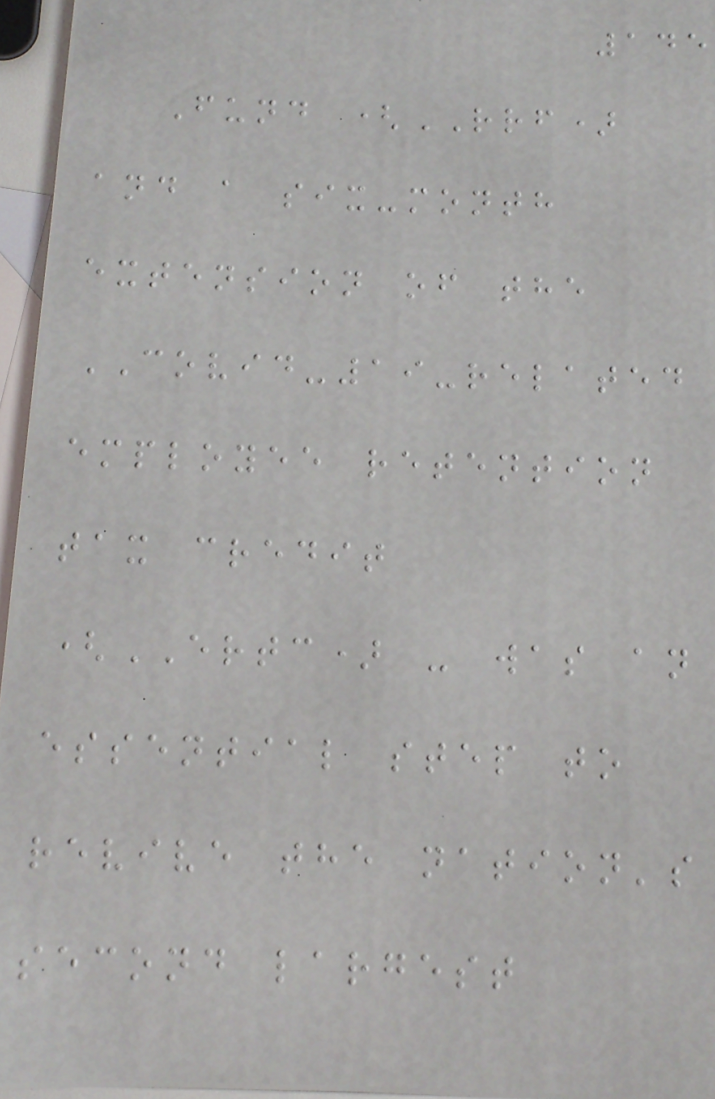145
Fund (RRF)
and a six-month
extension of the
COVID-19-related
employee retention
tax credit
(ERTC) - was an
essential step to
revive the nation's
second largest
